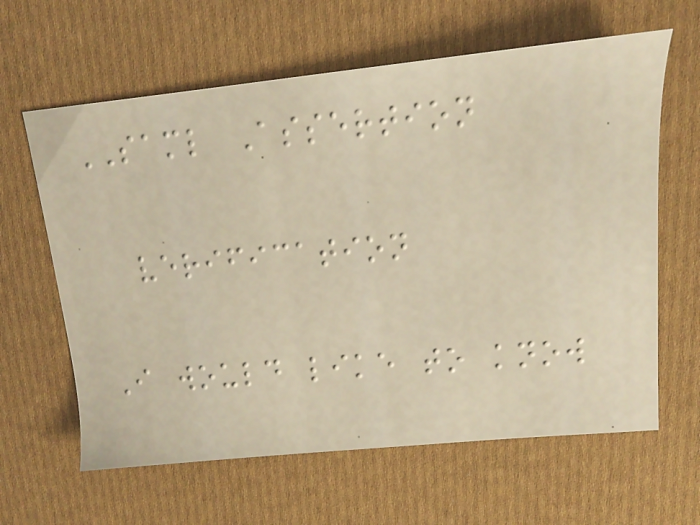SAML Assertion
verification
I would like to know
